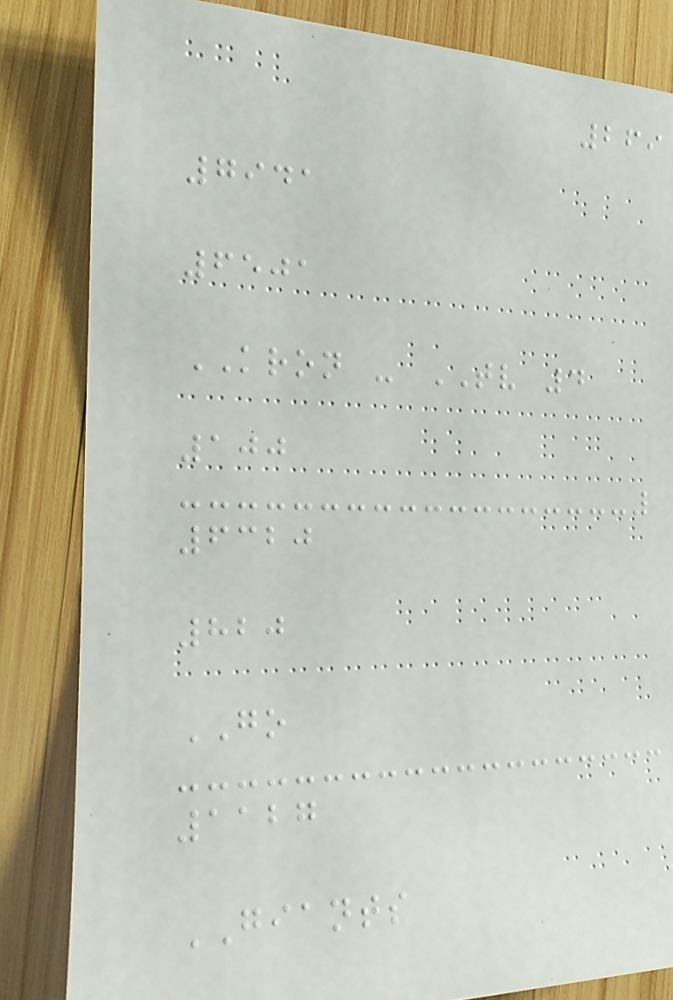269
7941
6501
KRON - TV 4
100
6320
820
GO
1127
GIANTS
